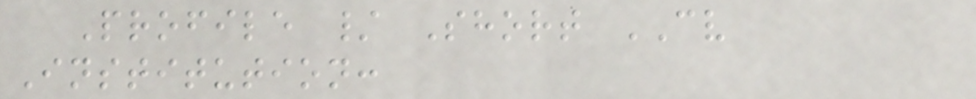Profile / Short CV
Institution:
